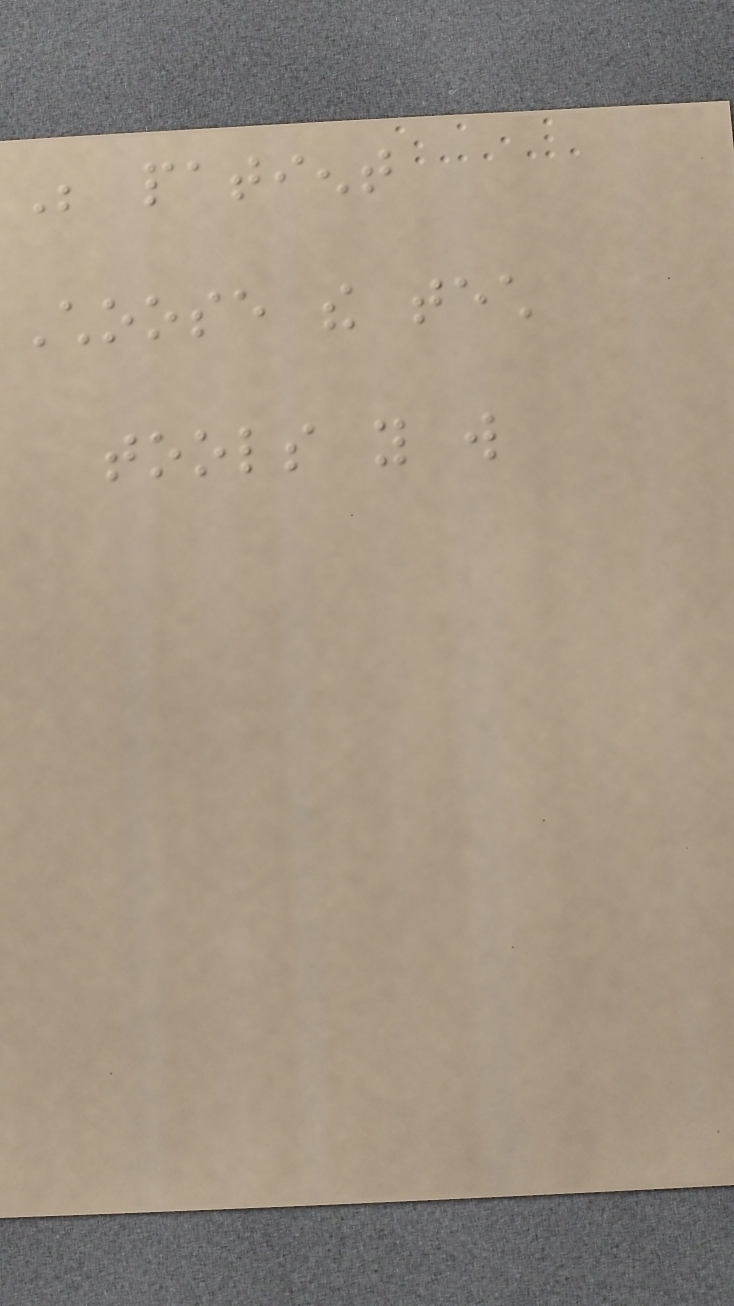Be patient
Choose the tech
tools you will
